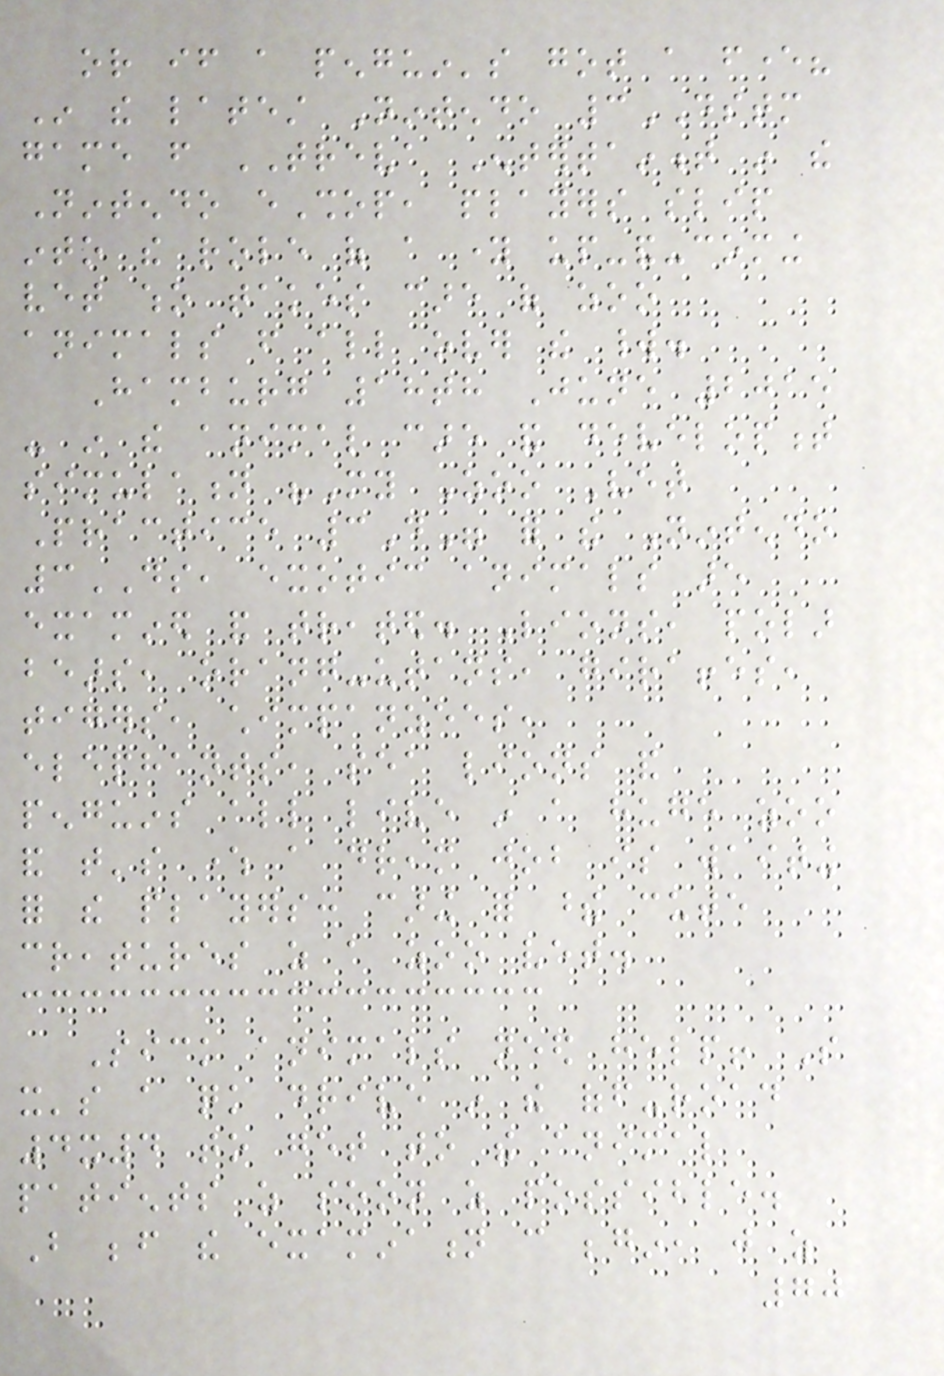or if a penguin's got a fever?
In the latest Nintendo 3DSTM
game from TREVA Entertainment in the
Nintendo eShop, players slip
into the role of a young up-and-coming
vet who takes care of zoo
animals from all over the world.
Hamburg 18th June 2015
- in the animal care and development
simulation "My Zoo Vet
Practice 3D" for the Nintendo
3DS, exotic animals are
examined and treated. Lions, polar
bears, orang-utans, giraffes,
tigers, chimpanzees,
elephants, sea lions and
penguins all live in a huge zoo
and that's where a dream job is waiting
for the players: caring for these cute
creatures as a zoo vet.
Sick animals need help! So
it's a quick drive in the off-road
4x4 to get to the animal
patients as soon as possible.
But before the examination can begin, just as
70
